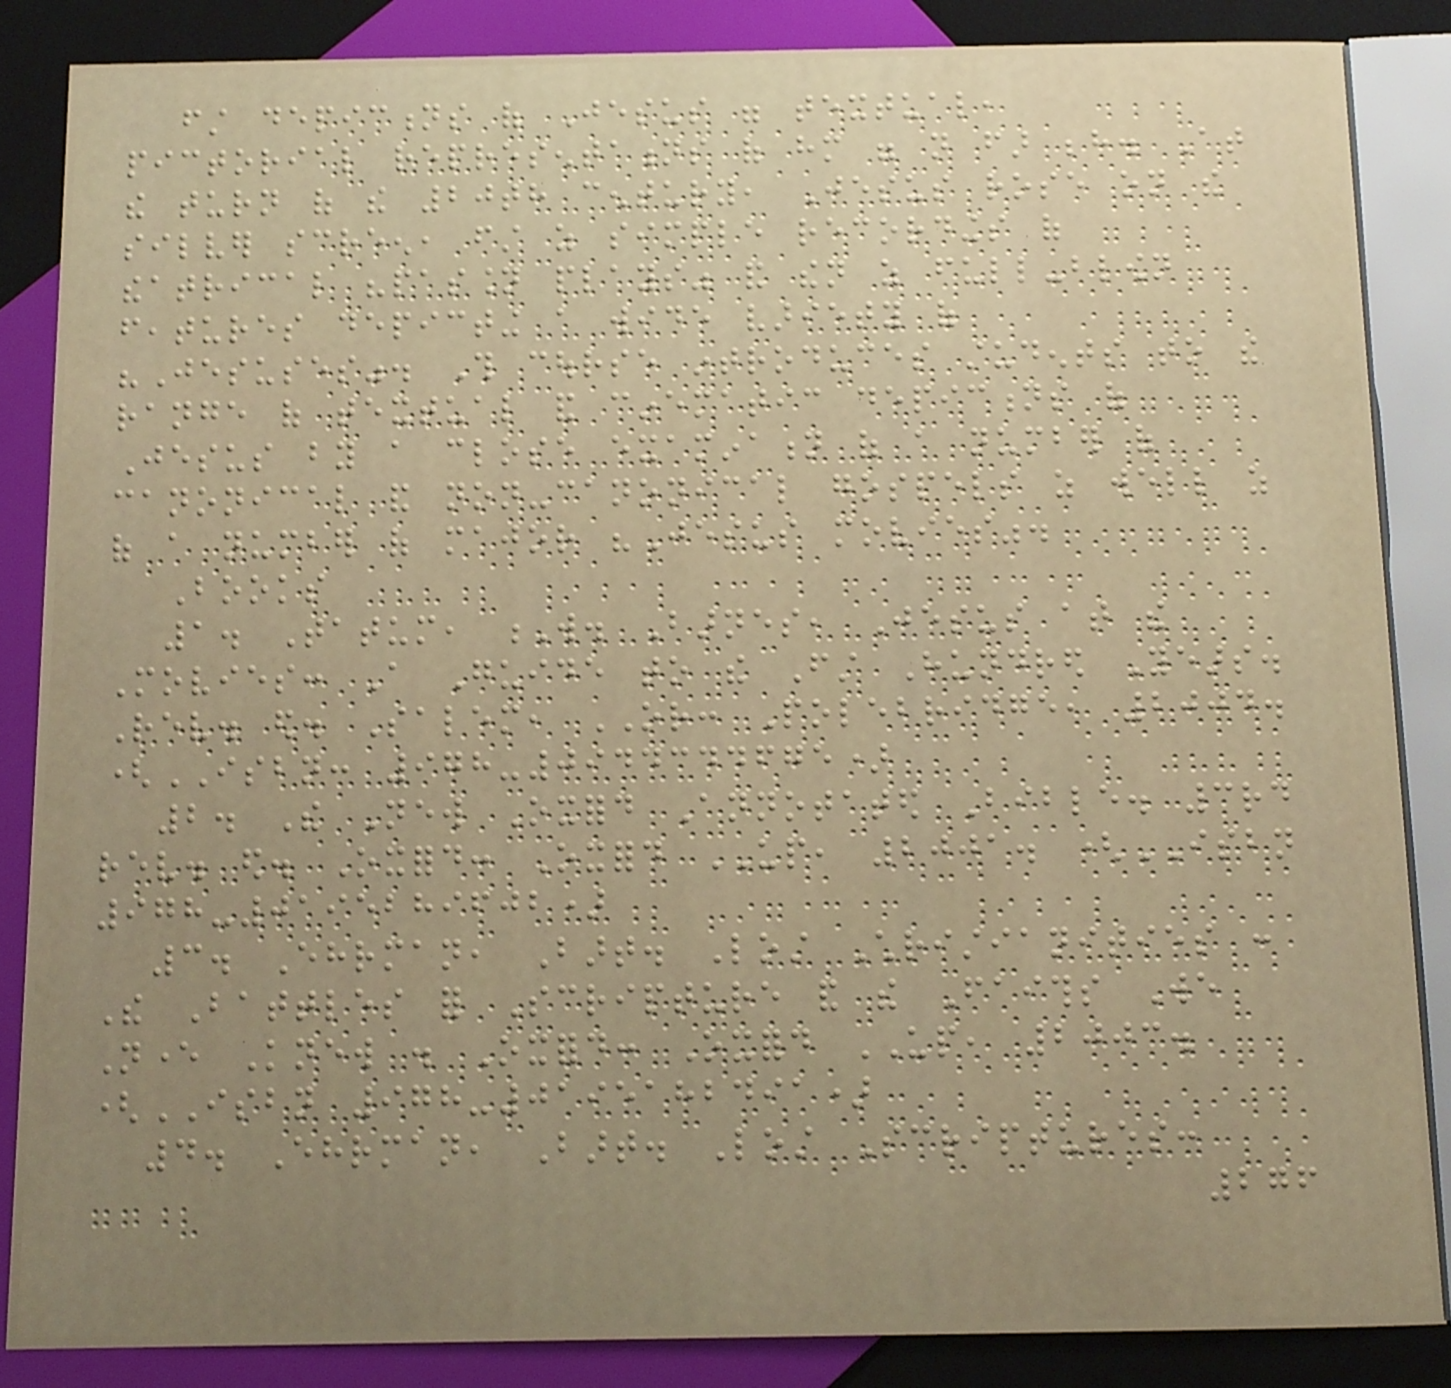first depictions of Jesus were textual,
pictorial representations of him were not far behind. At
the turn of the 20th century, Jesus rose on the
silver screen, first as simple recordings of
theatrical "passion plays" and then as full-blown
features depicting a wide variety of
"Jesuses". This course introduces students to the
range of textual and cinematic depictions of
Jesus by a close examination of a number of
canonical and non-canonical gospels as well as
of a number of major "Jesus movies".
Books
1. Tatum, W. Barnes, Jesus at the
Movies: A Guide to the First Hundred Years.
Rev. ed. Salem, OR: Polebridge, 2004.
(ISBN: 978-0944344675)
2. The New Oxford Annotated Bible. 3rd
rev. ed. Oxford: Oxford UP, 2001. (ISBN
978-0195289602)
3. Ehrman, Bart. Lost Christianities :
The Battles for Scripture and the Faiths We
Never Knew . Oxford: Oxford UP, 2003.
(ISBN 978-0195182491)
4. Ehrman, Bart. Lost Scriptures:
276
